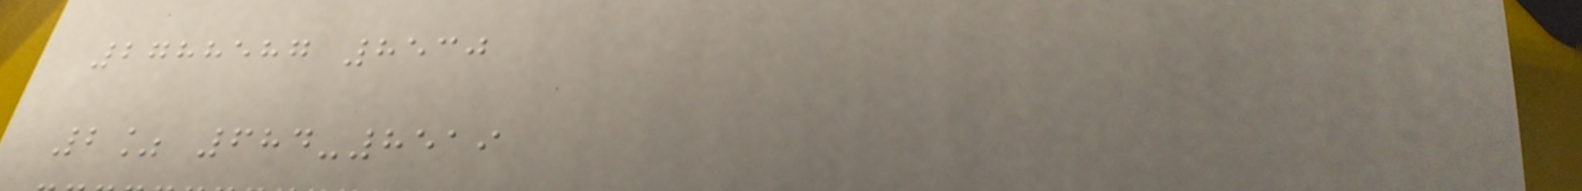2788587 8530
2% 684-8519
